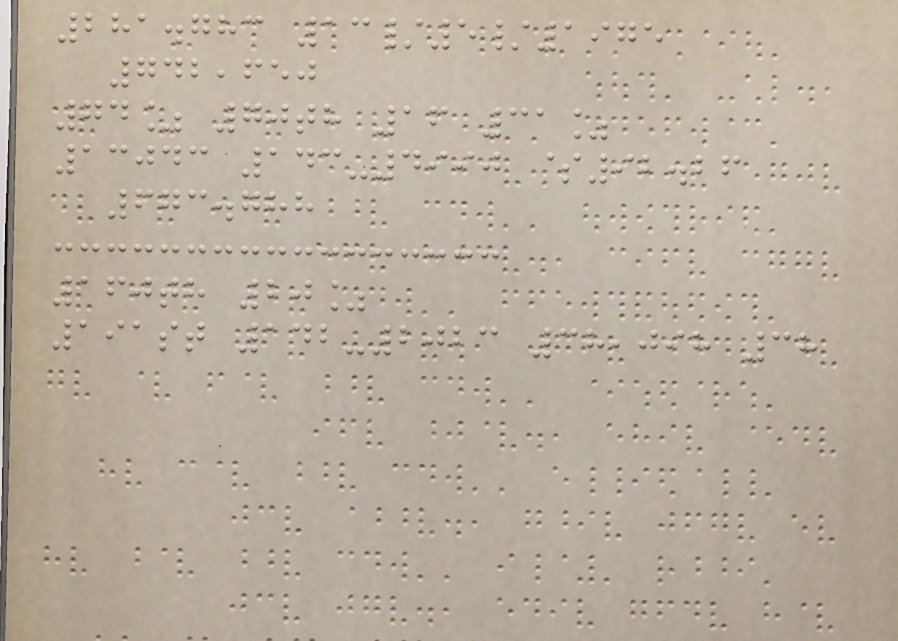281.783 13/5/1975
742,650
74% 70th 16 31%
13043 143-4990 $92.26
673.788
160th 20%
191st 142-2023 38,098 38
